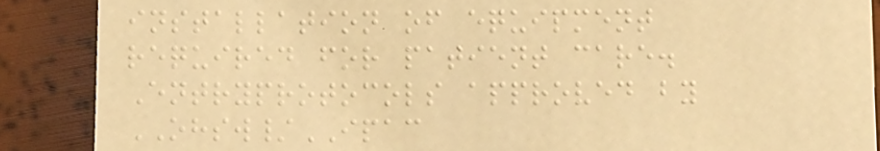installation of equipment
required for patient care.
Entryprotocols approved by
OHSW/IPAC
